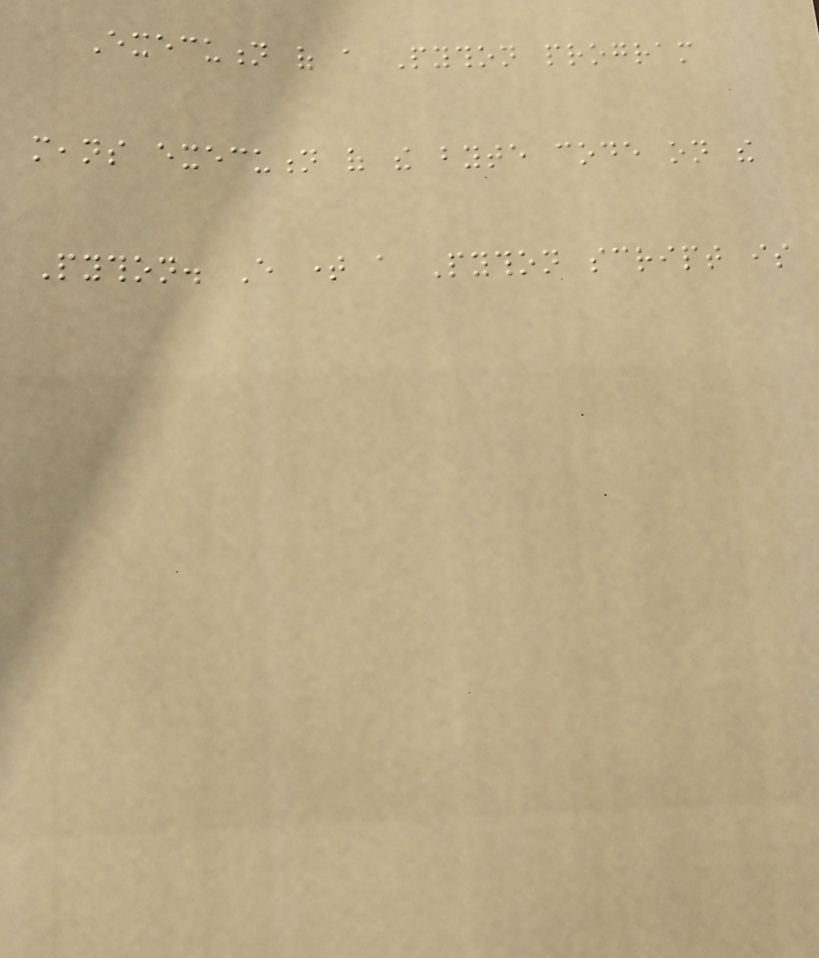Execution of a Python program
means execution of the byte code on the
Python. Every time a Python script is
